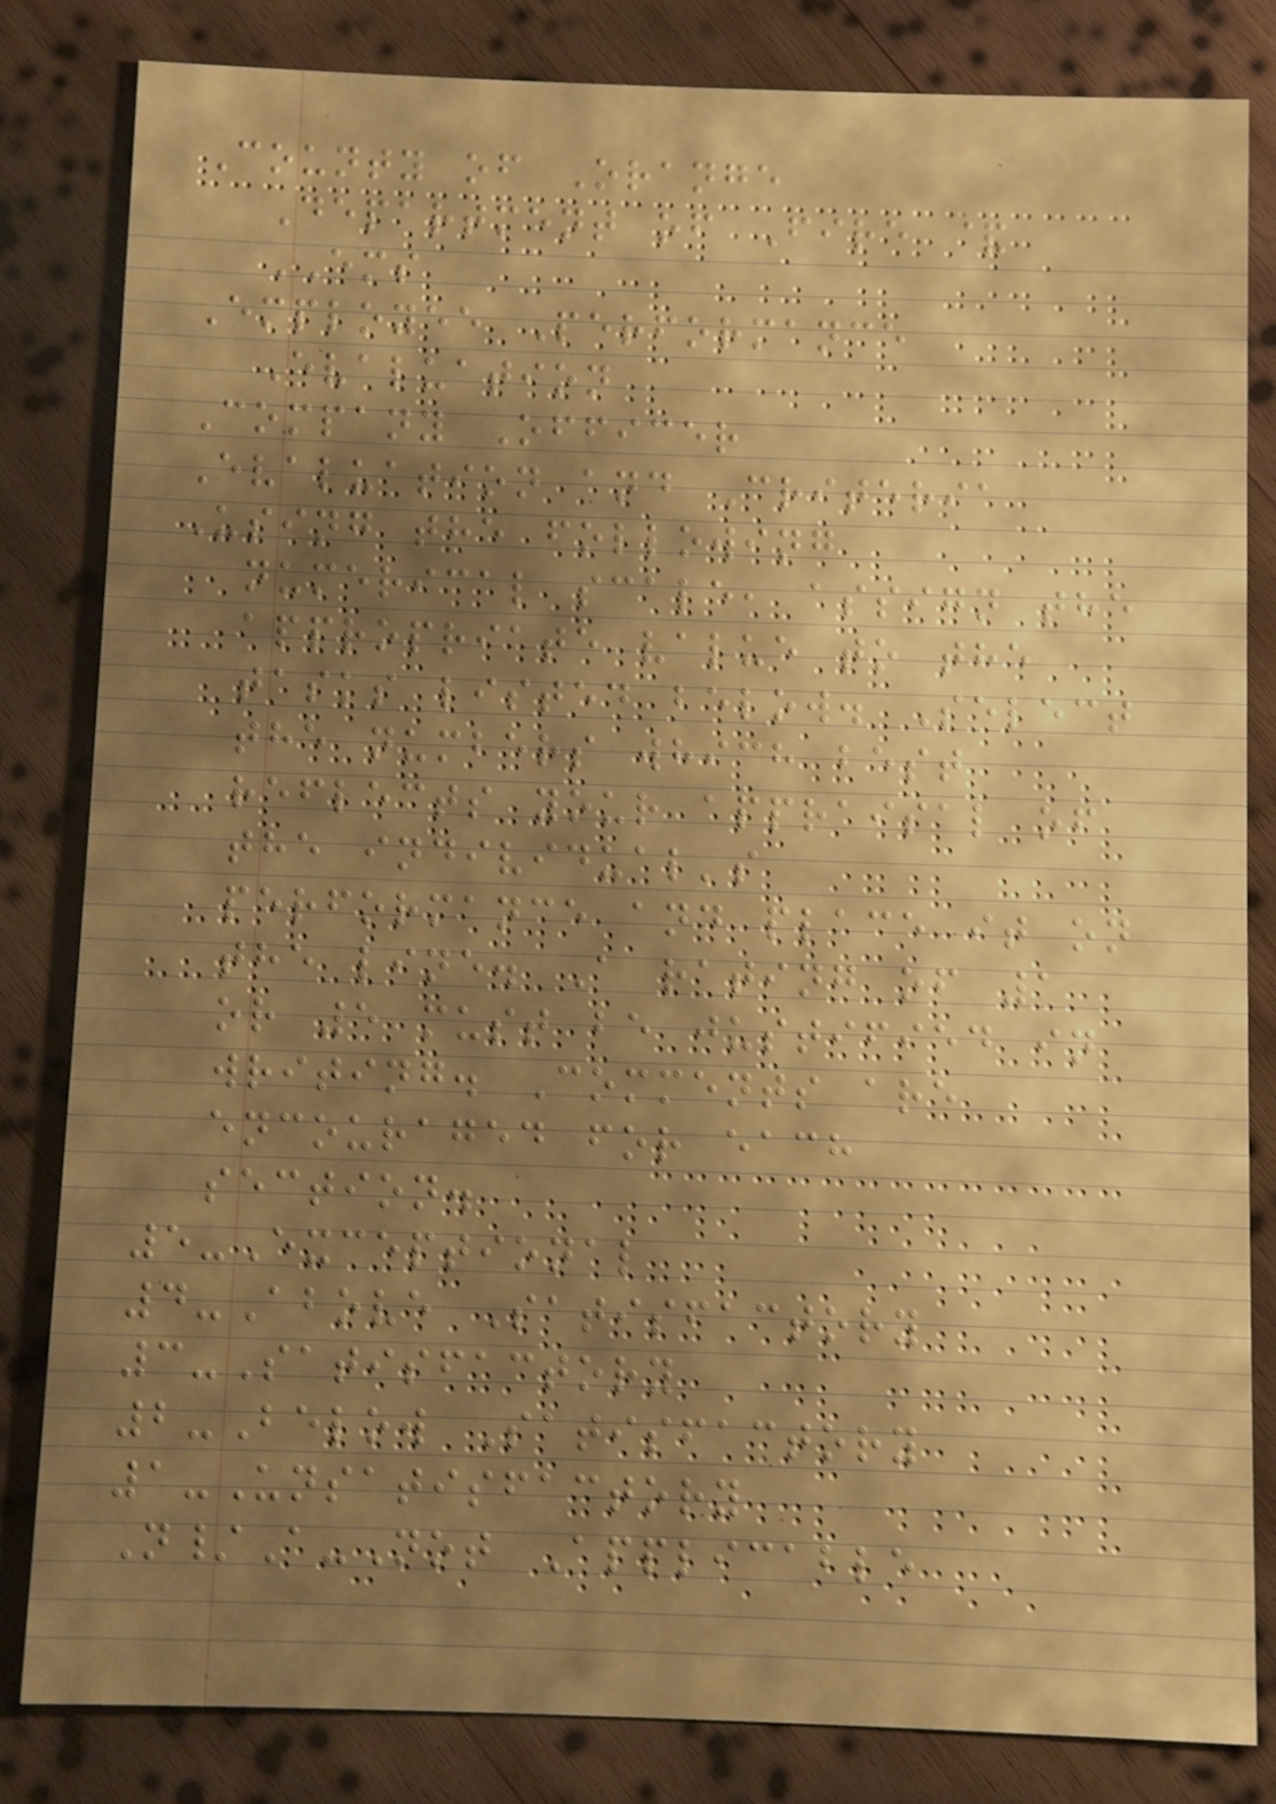County of Orange
Department of Fire &
EMS
Employee Performance
Evaluation
Company Officer
Evaluation and Criteria
Using the following
numerical scale, assign the
appropriate value to the
tasks listed below. Select
the numbers which best
reflects your appraisal of
the individual's
performance and place it on
the line. A rating of 1
or 5 must be justified in
writing. Comments are
encouraged for each
section.
5-Exceptional
4-Above Satisfactory
3-Satisfactory
2-Below Satisfactory
1-Unsatisfactory
N/A-Not Applicable
